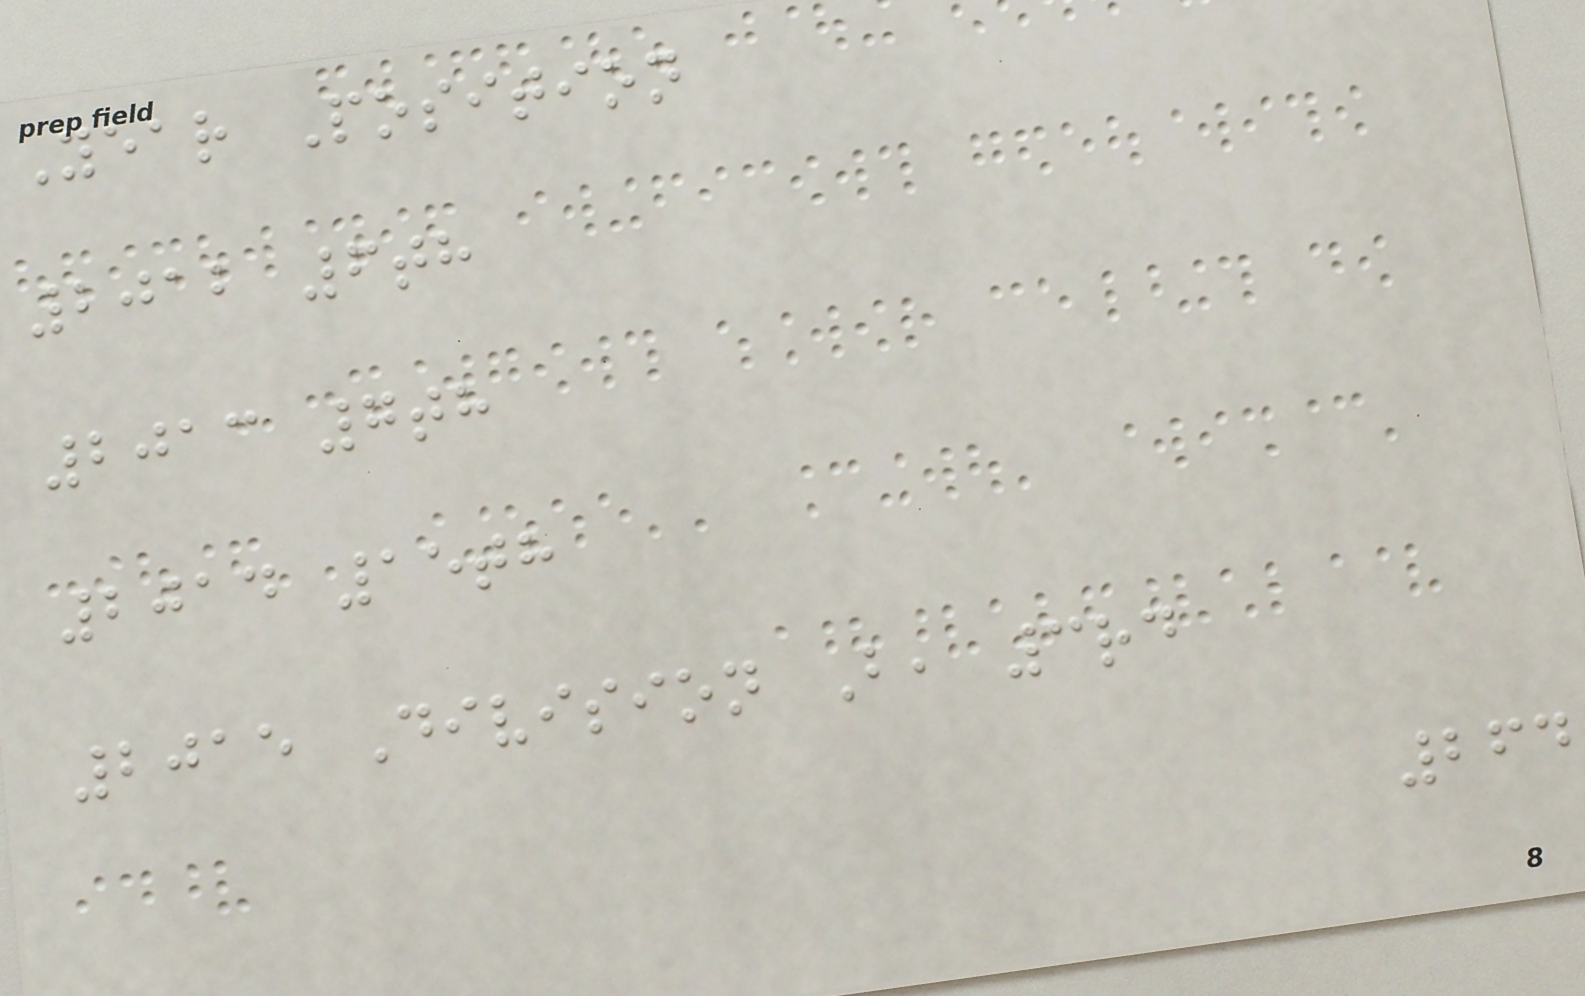Year Position
2012 6th
2013 7th
2014 15th
2015 Division B, 3rd
264
